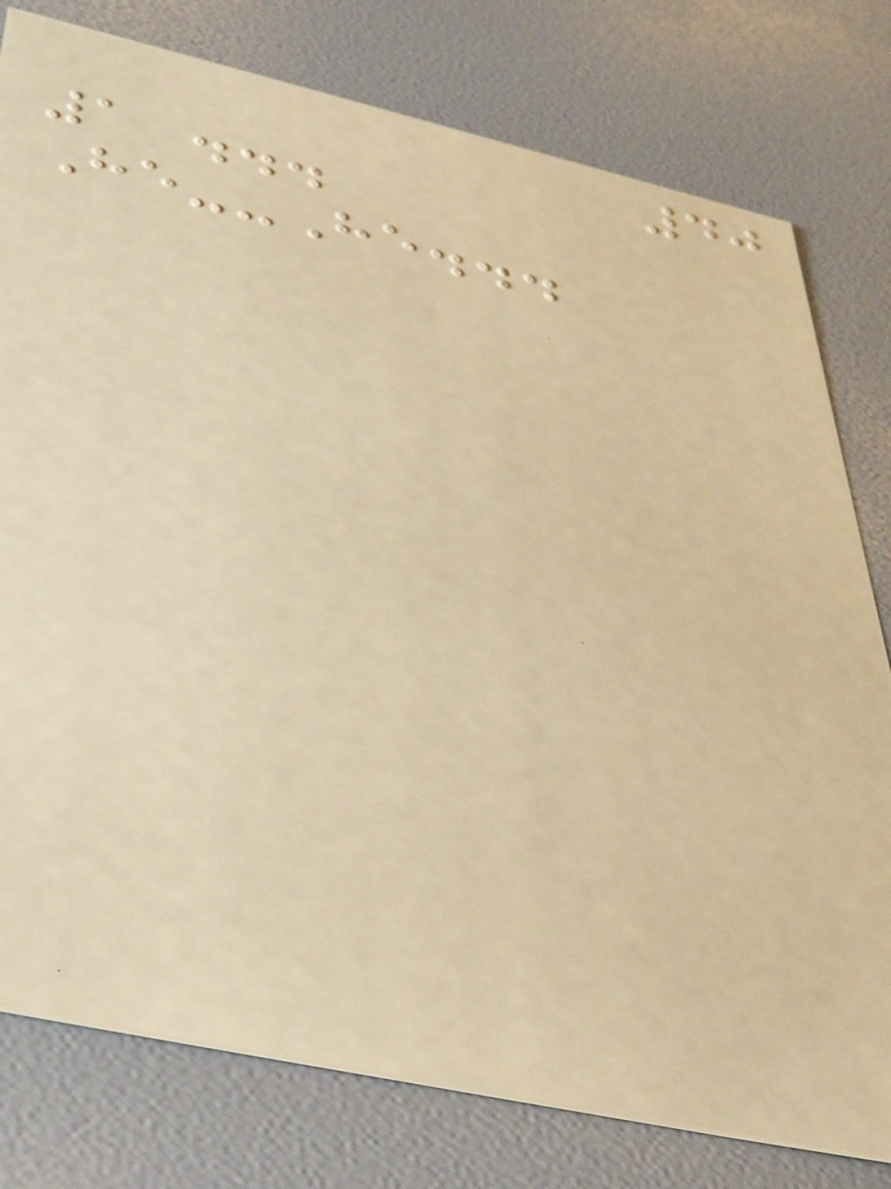40
1 ...
He--He...
